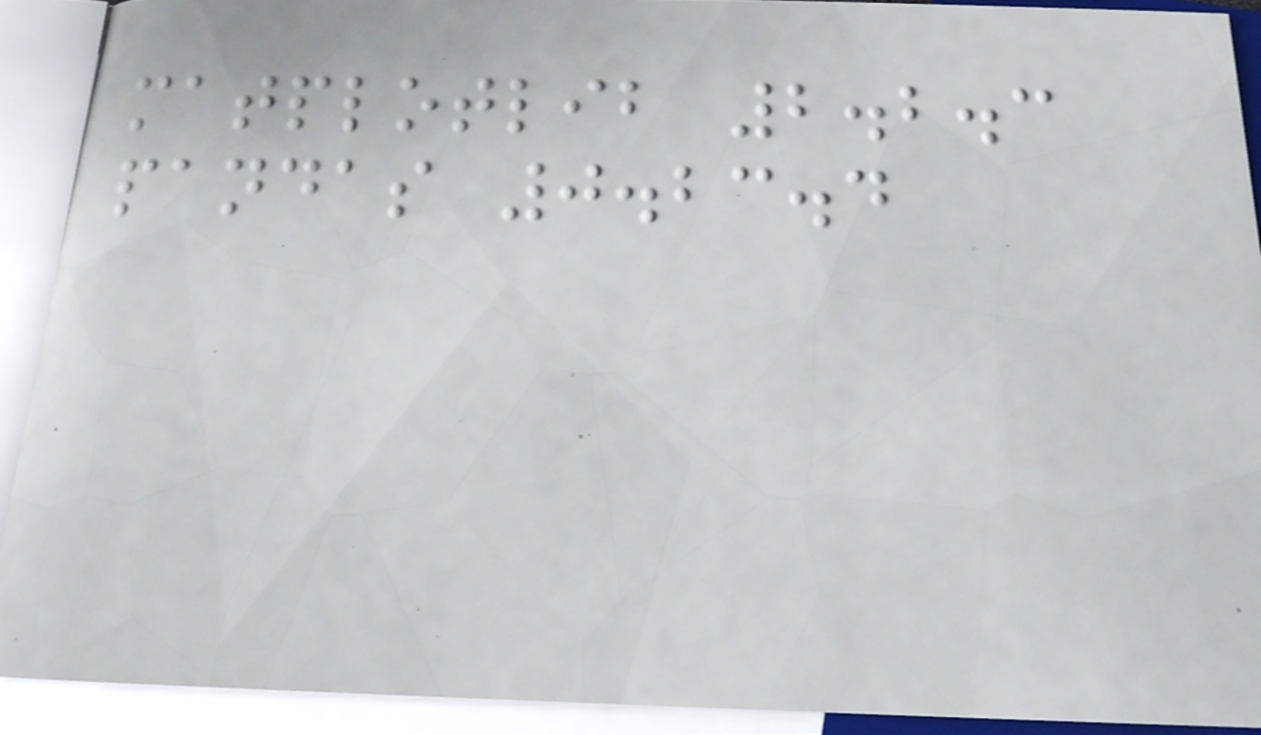matplotlib 2.2.3
pandas 0.23.4
